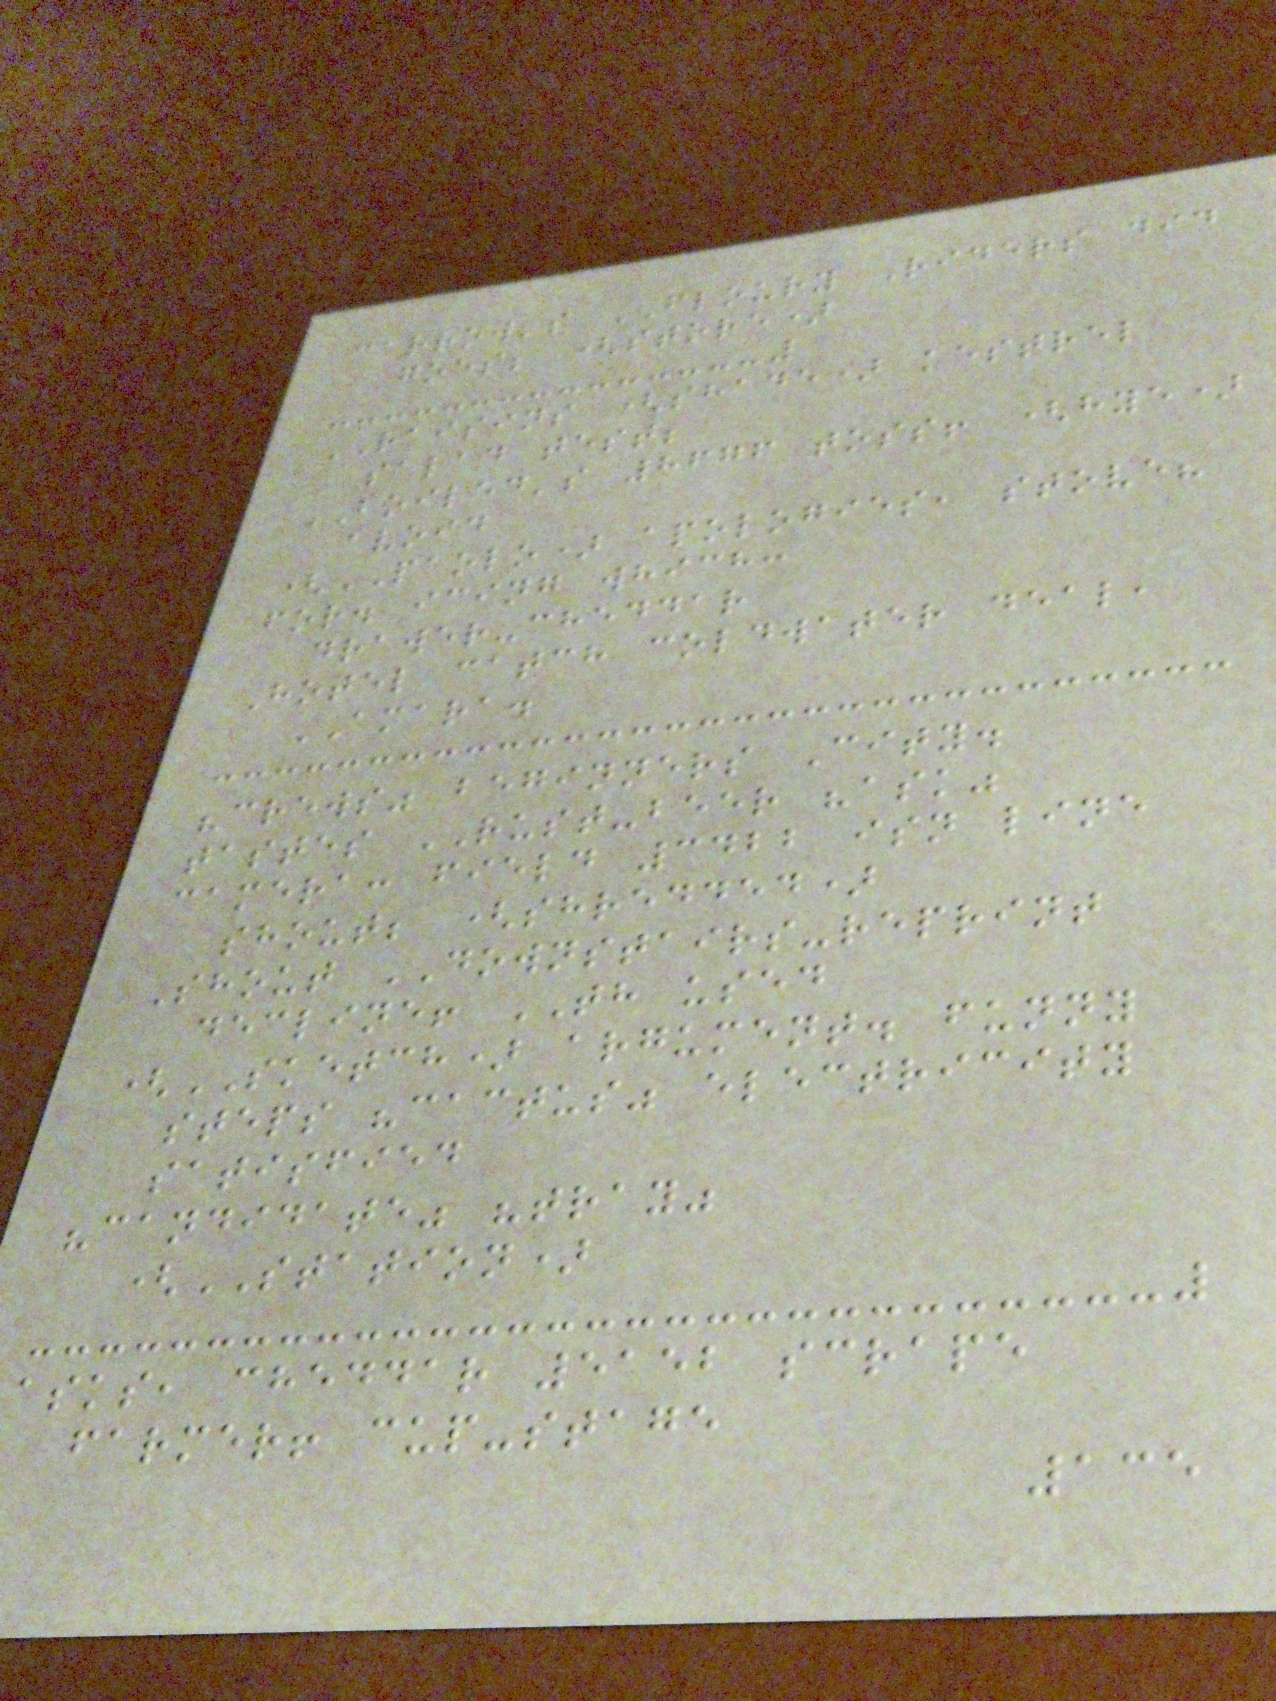carrow's FLOURY Riders did
goes; (store)
RAISINS (shade) kestrel
salad test;
BOILED's 8676 toss! (hye)
avoid
(PAOLO) apologies, stove?
for. icing which:
drawer-cheddar
Hotel catch coldwater deal,
AMARA.
"crews" beginners City.
tastes RUST-beer "ask"
camera: field 3422 isn line
shout; (shredded)
Shout DOWNSTAIRS-reprint
decline! TH used
(SKETCH) argument. funny
steps "cactus" electricity
satisfied
"candidate" "tray"
(STATION)
asks, cheddar 5152 scrape
farmer! cup-stage
135
